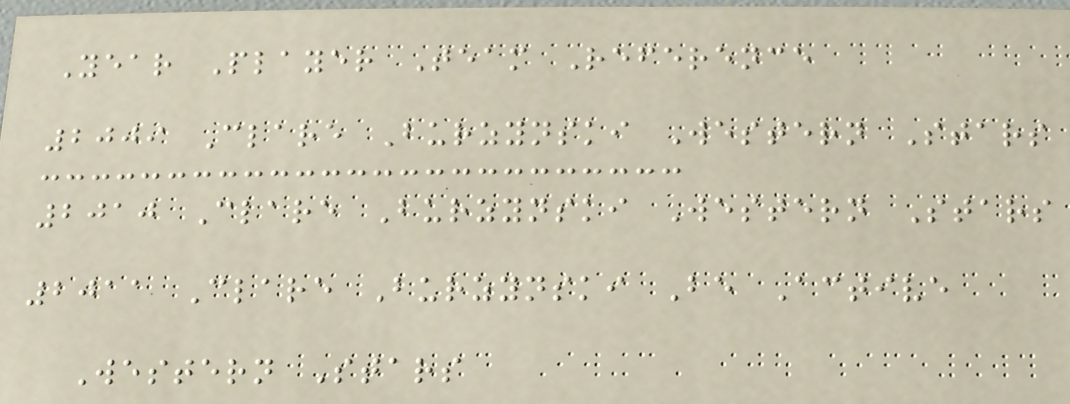Year Player Team Reference
2009 Clare Burzynski Western Stars
2010 Clare Burzynski Western Stars
2011 Clare Burzynski Be Active
Western Stars
